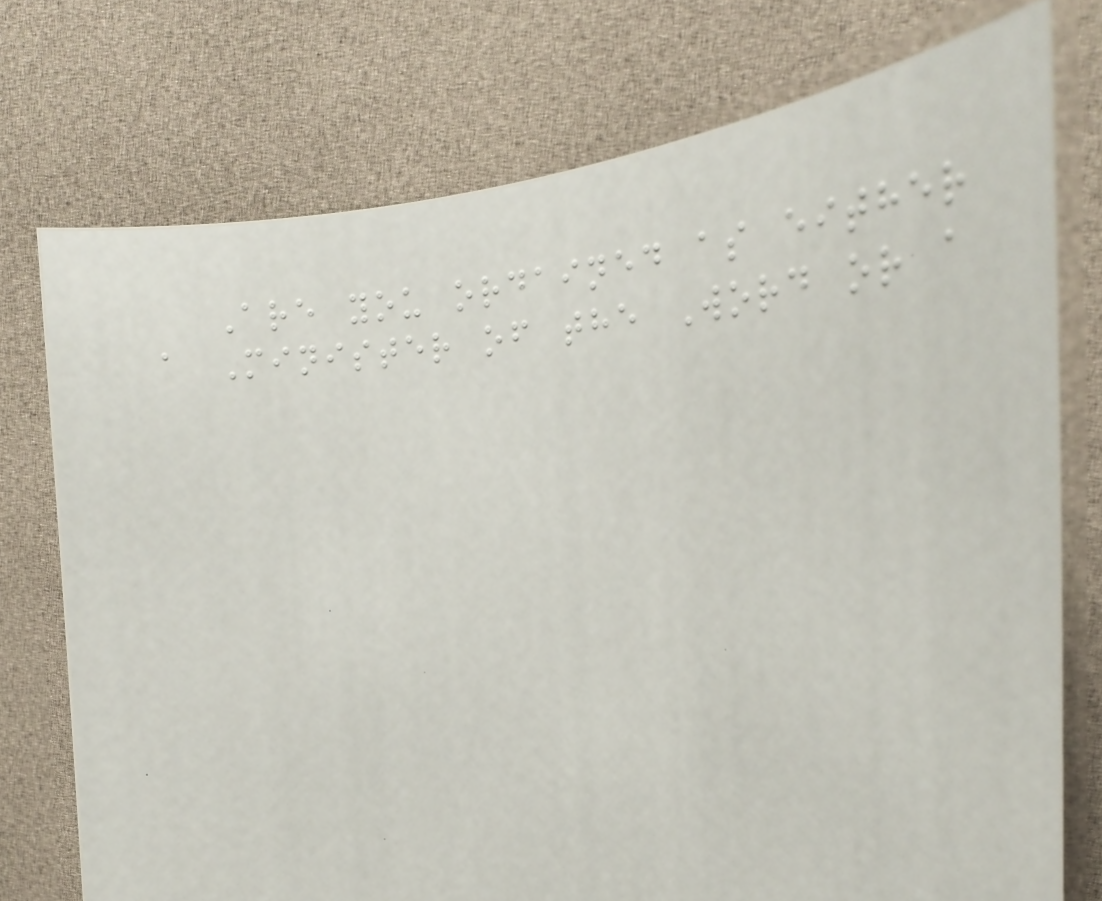Are you ordained as either
a Minister of the Word or a
